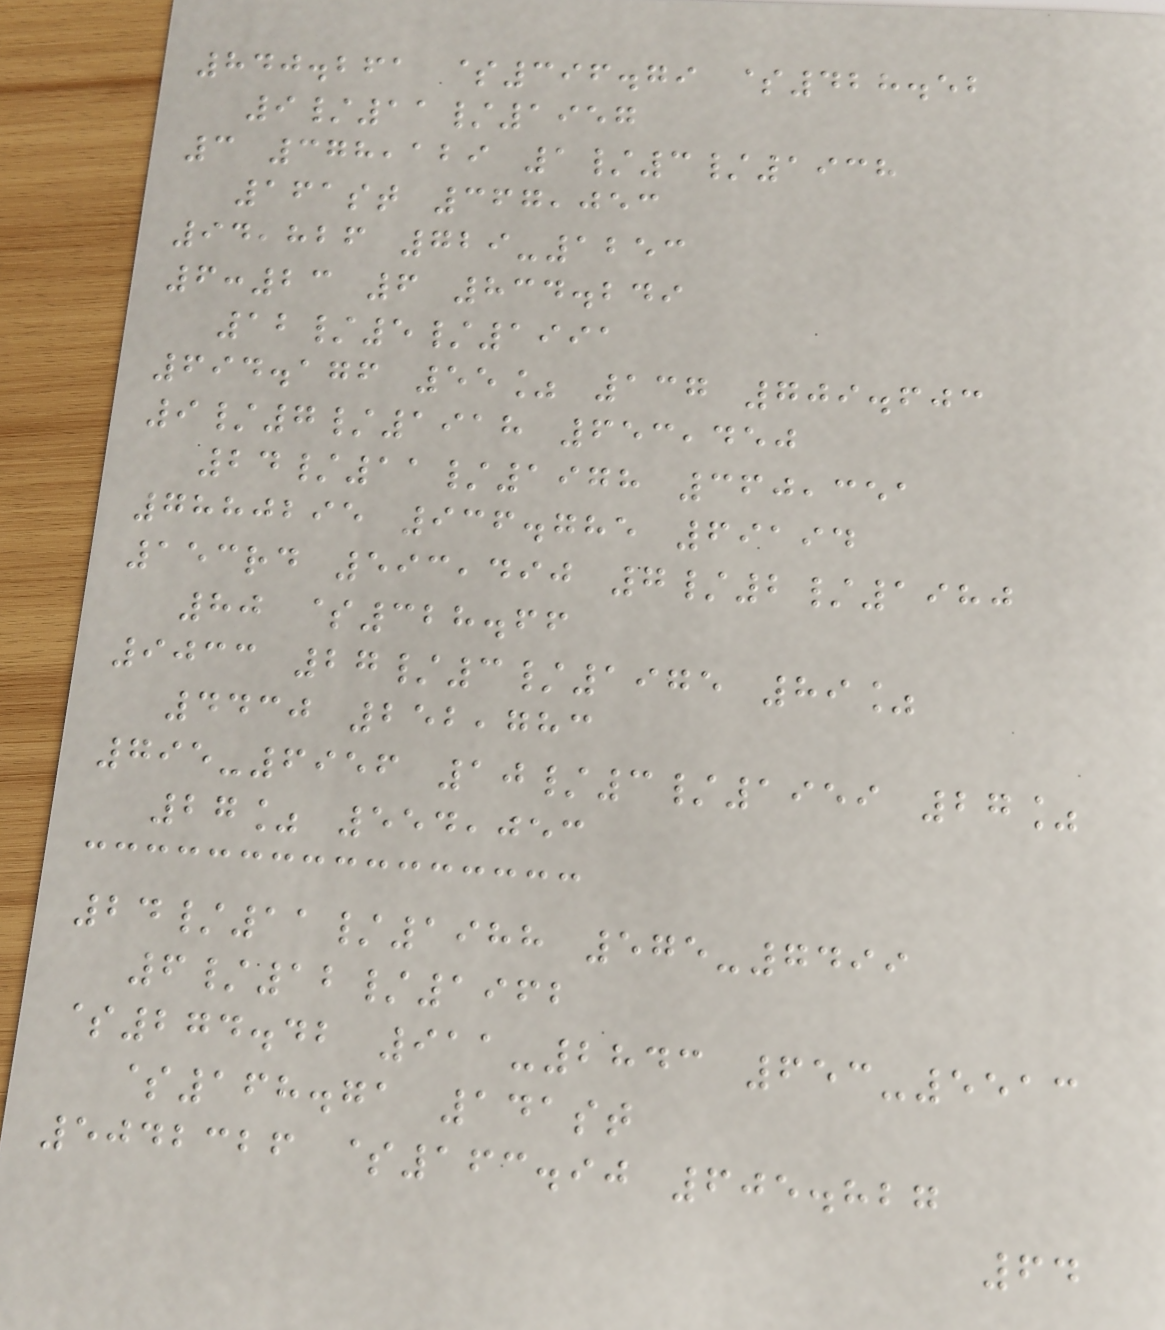840.261 $396.79 $428.52
9/11/1957
3 378,129 1/3/1938
161st 367,053
94,826 729-1253
6:23 6 834.249
12/5/1991
694.176 55% 137 709.603
9/7/1918 653,450
24/11/1978 360,351
7880295 936.785 69194
153rd 593,490 7/2/1980
80 $328.66
9033 27/3/1975 89%
4430 252,783
795-6956 10/3/1959 27%
27% 554,053
24/11/1988 575-7499
6/12/1962
$274.42 911-2843 653-5513
$168.71 141st
5042326 $163.90 605.827
64
